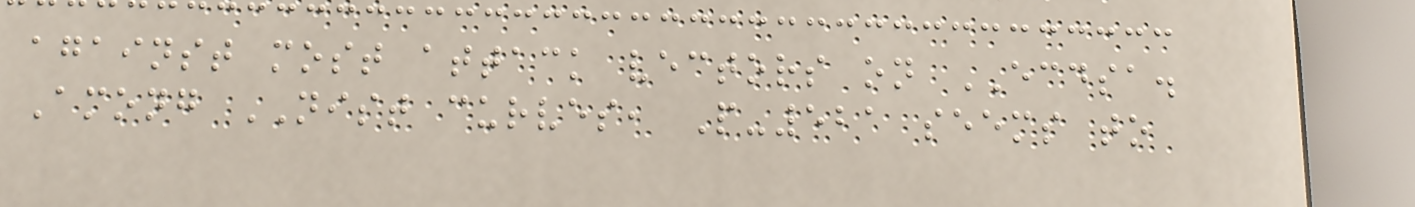against most attack vectors on ECDSA.
Among NIST curves, P-521 seems to
